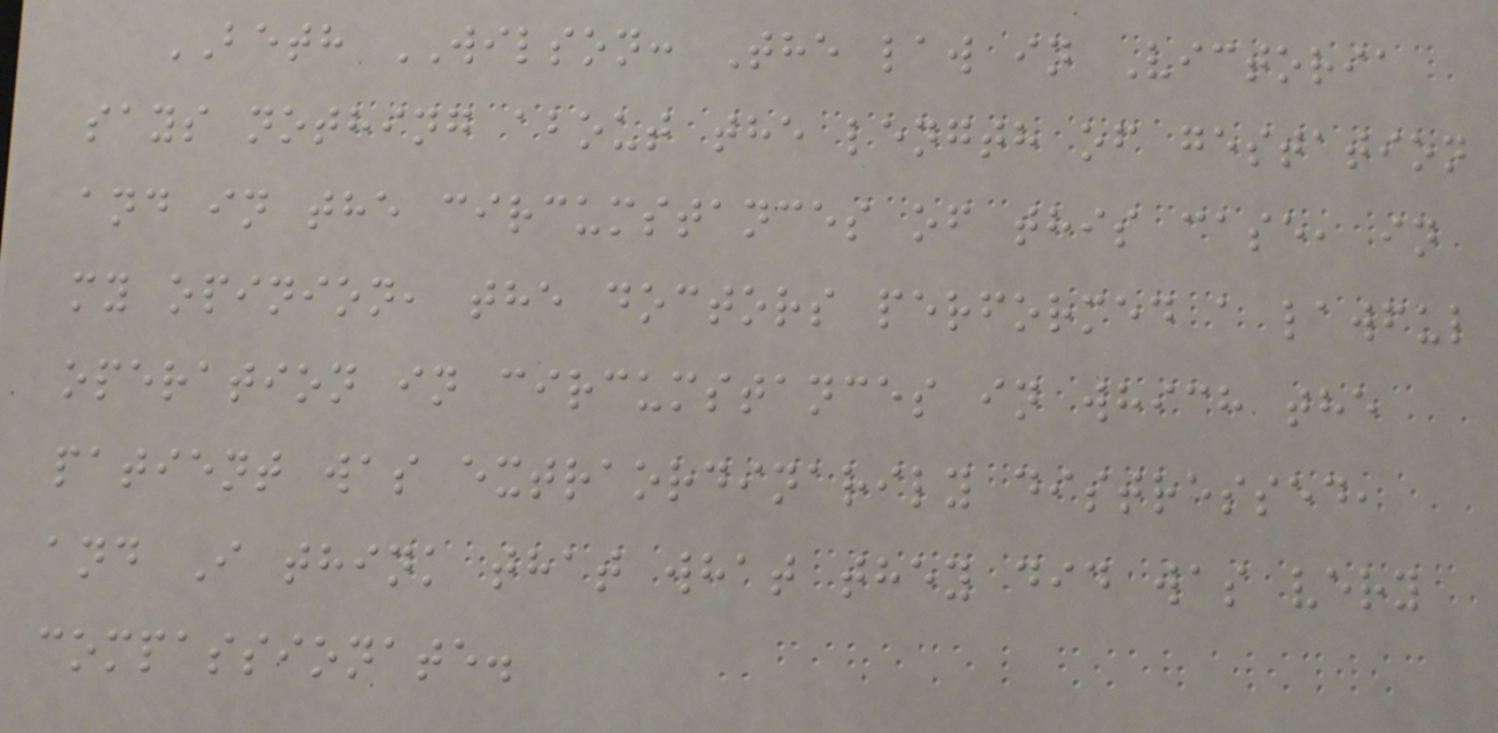BETH WILSON: The law in Victoria
says nothing about the length of gestation
and in the circumstances of this case, in
my opinion, the doctors performed a lawful
operation in circumstances in which the
patient was extraordinarily distressed,
and I think that what they did was very
compassionate.
